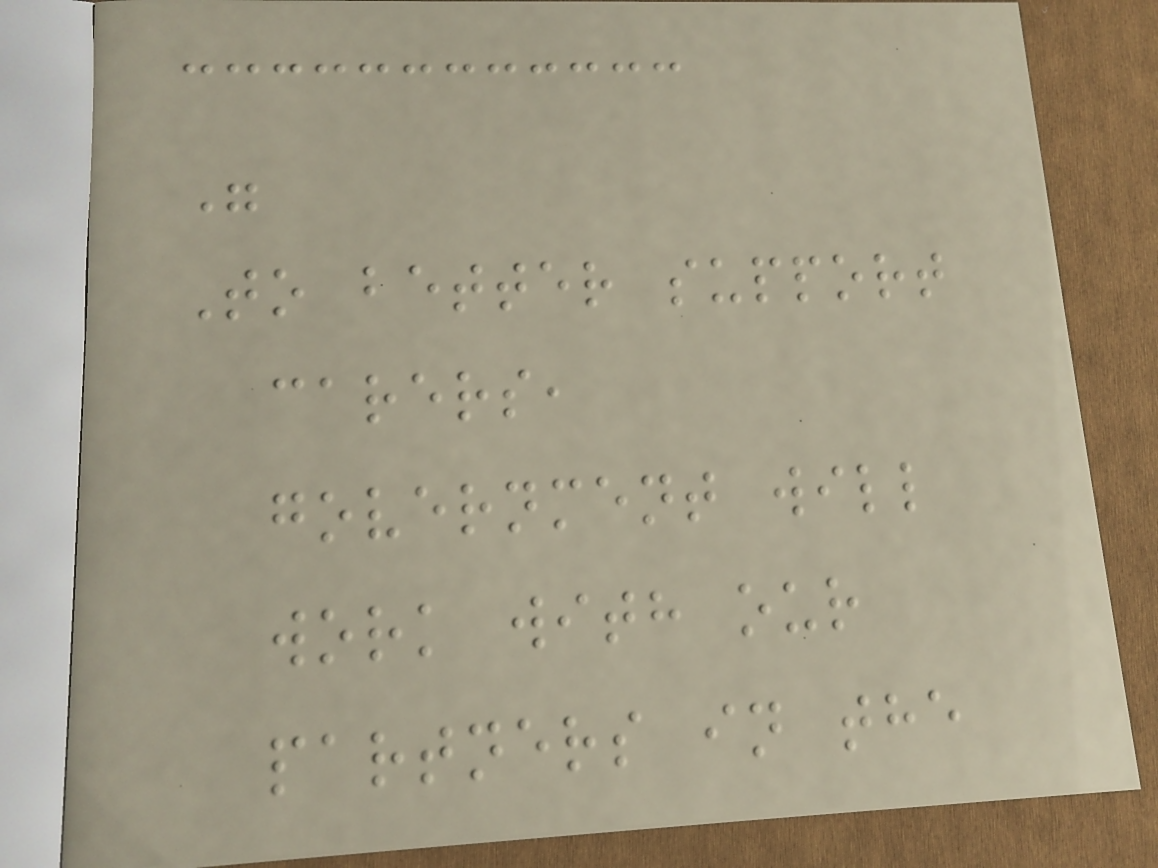"
To better support
carers,
government will
work with our
partners in the
